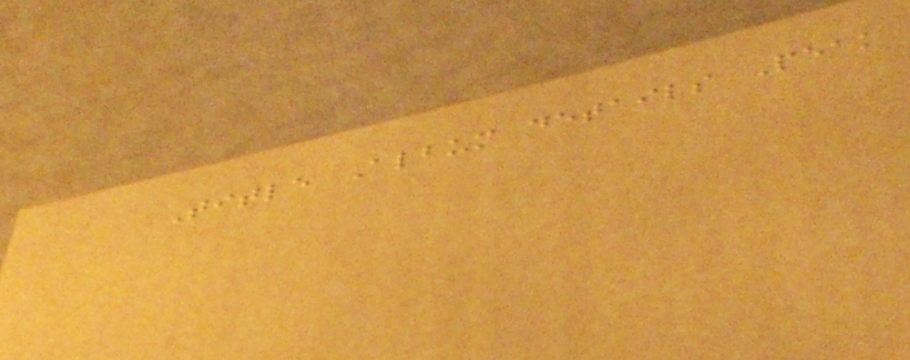Title Album details Peak
